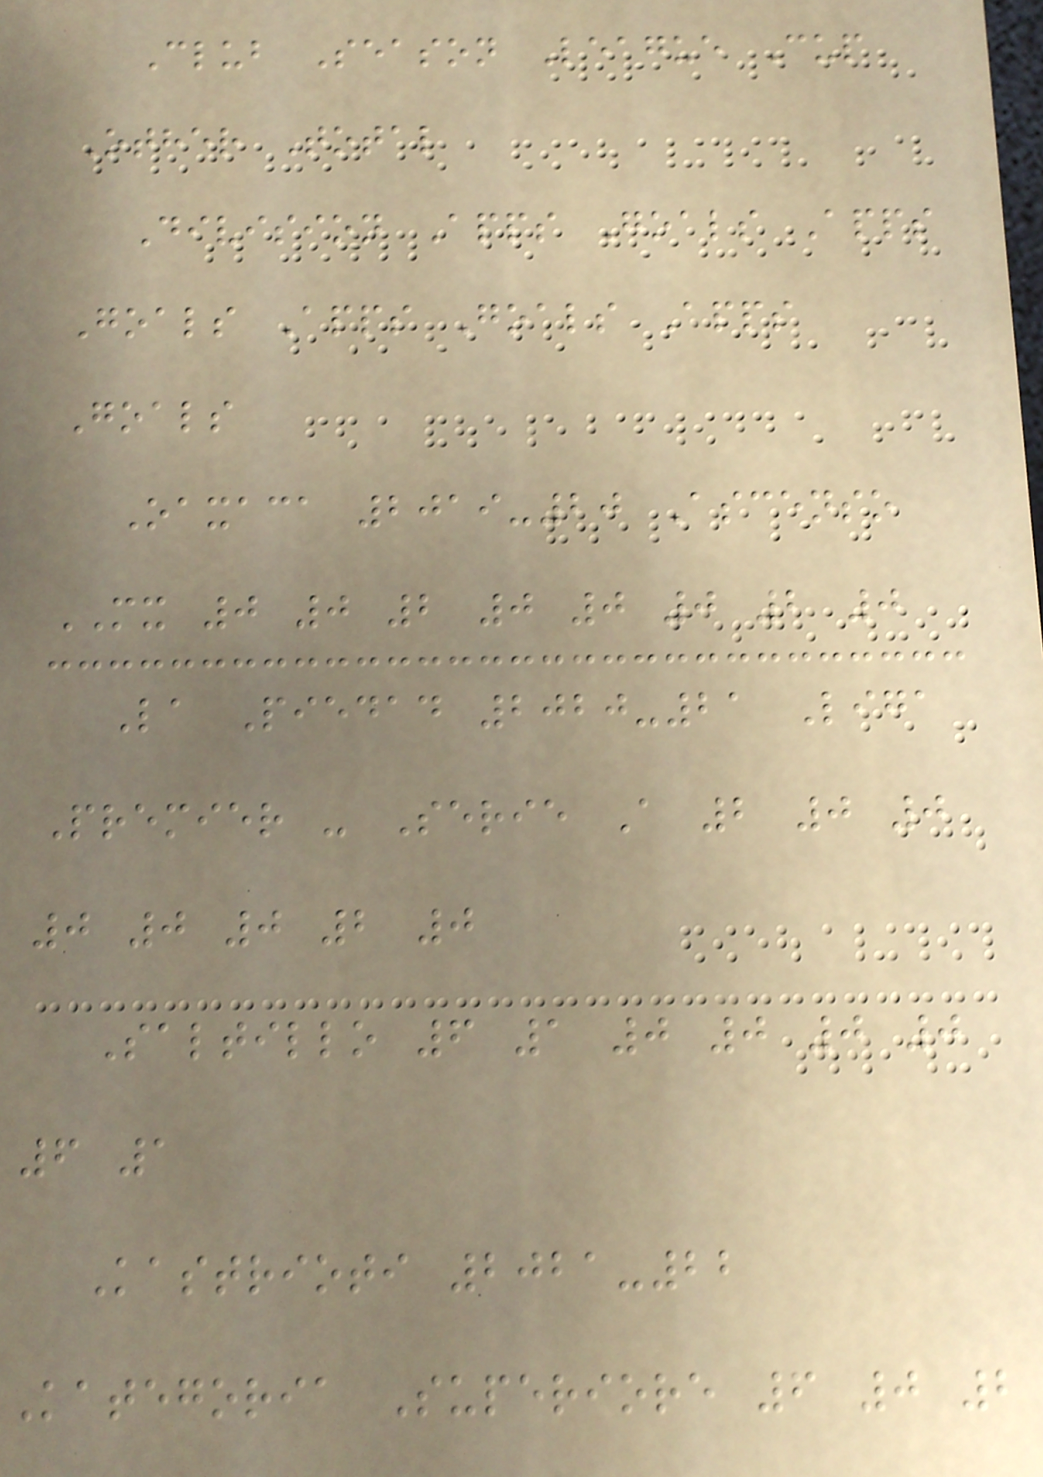Club Season League Cup
Other Total
Division Apps Goals Apps
Goals Apps Goals Apps
Goals
Oaxaca 2019-20 Ascenso
MX 0 0 2 0 0 0 2 0
La Piedad 2020-21 Liga
Premier - Serie A 2 0 0
0 0 0 2 0
Saltillo 6 1 0 0 0 0
6 1
Kastrioti 2021-22
Kategoria Superiore 6 0 2
